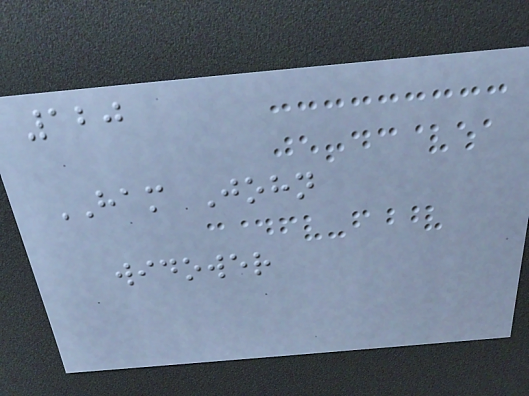120
HAM John
widower
